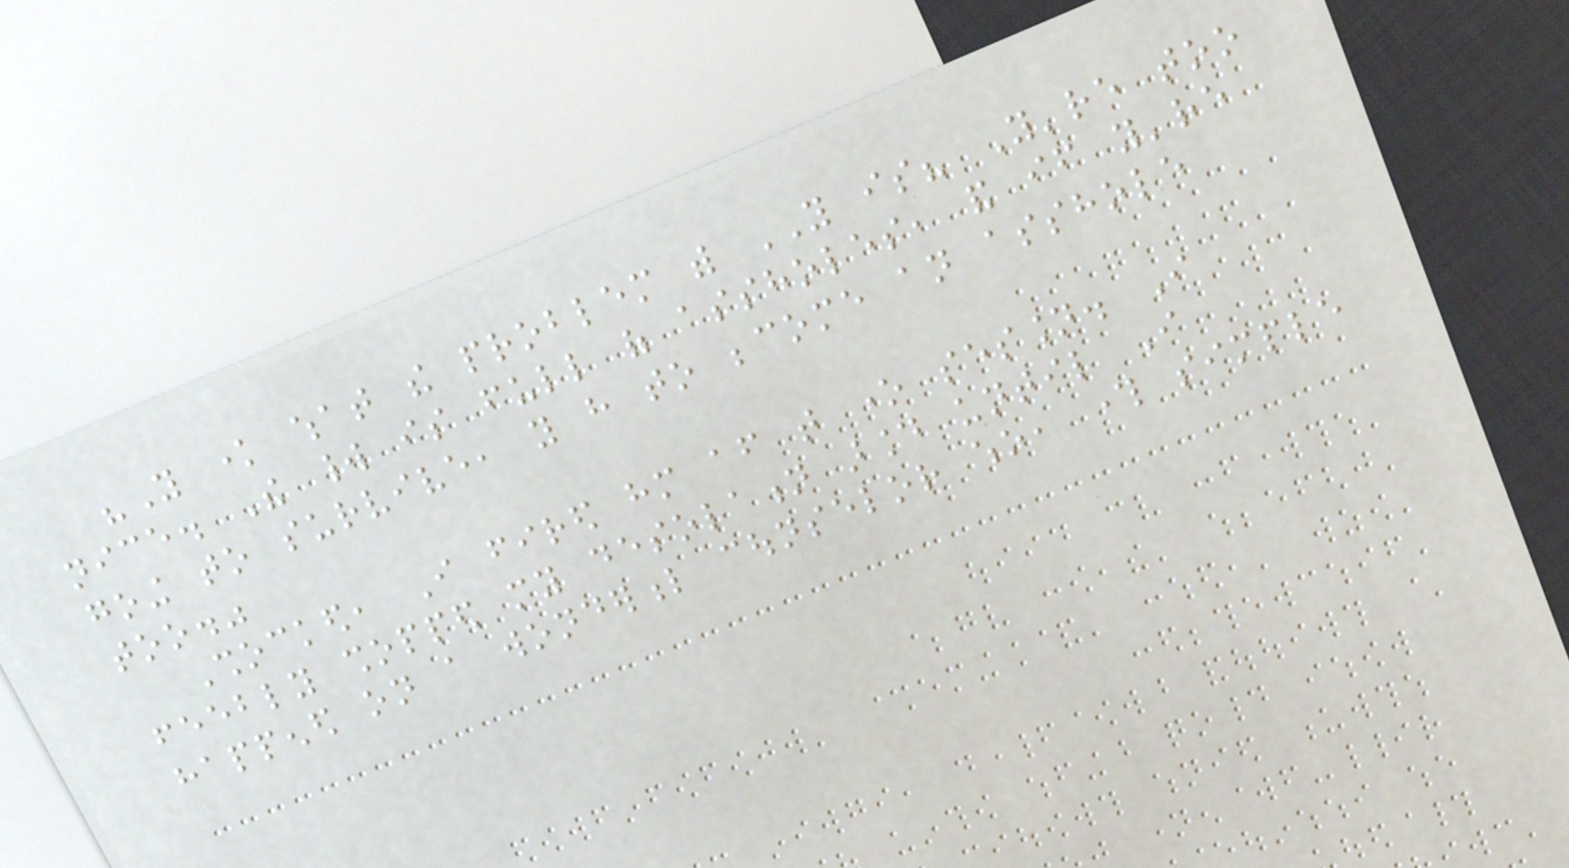"You know what the problem with YOU is? You're too
nice. The world is full of assholes, and if you're
going to survive, you have to become an asshole
too."
Shocked, I fired him after that one session. I
feebly shopped my desolation around until I
happened on a wonderful counselor who, through simple
